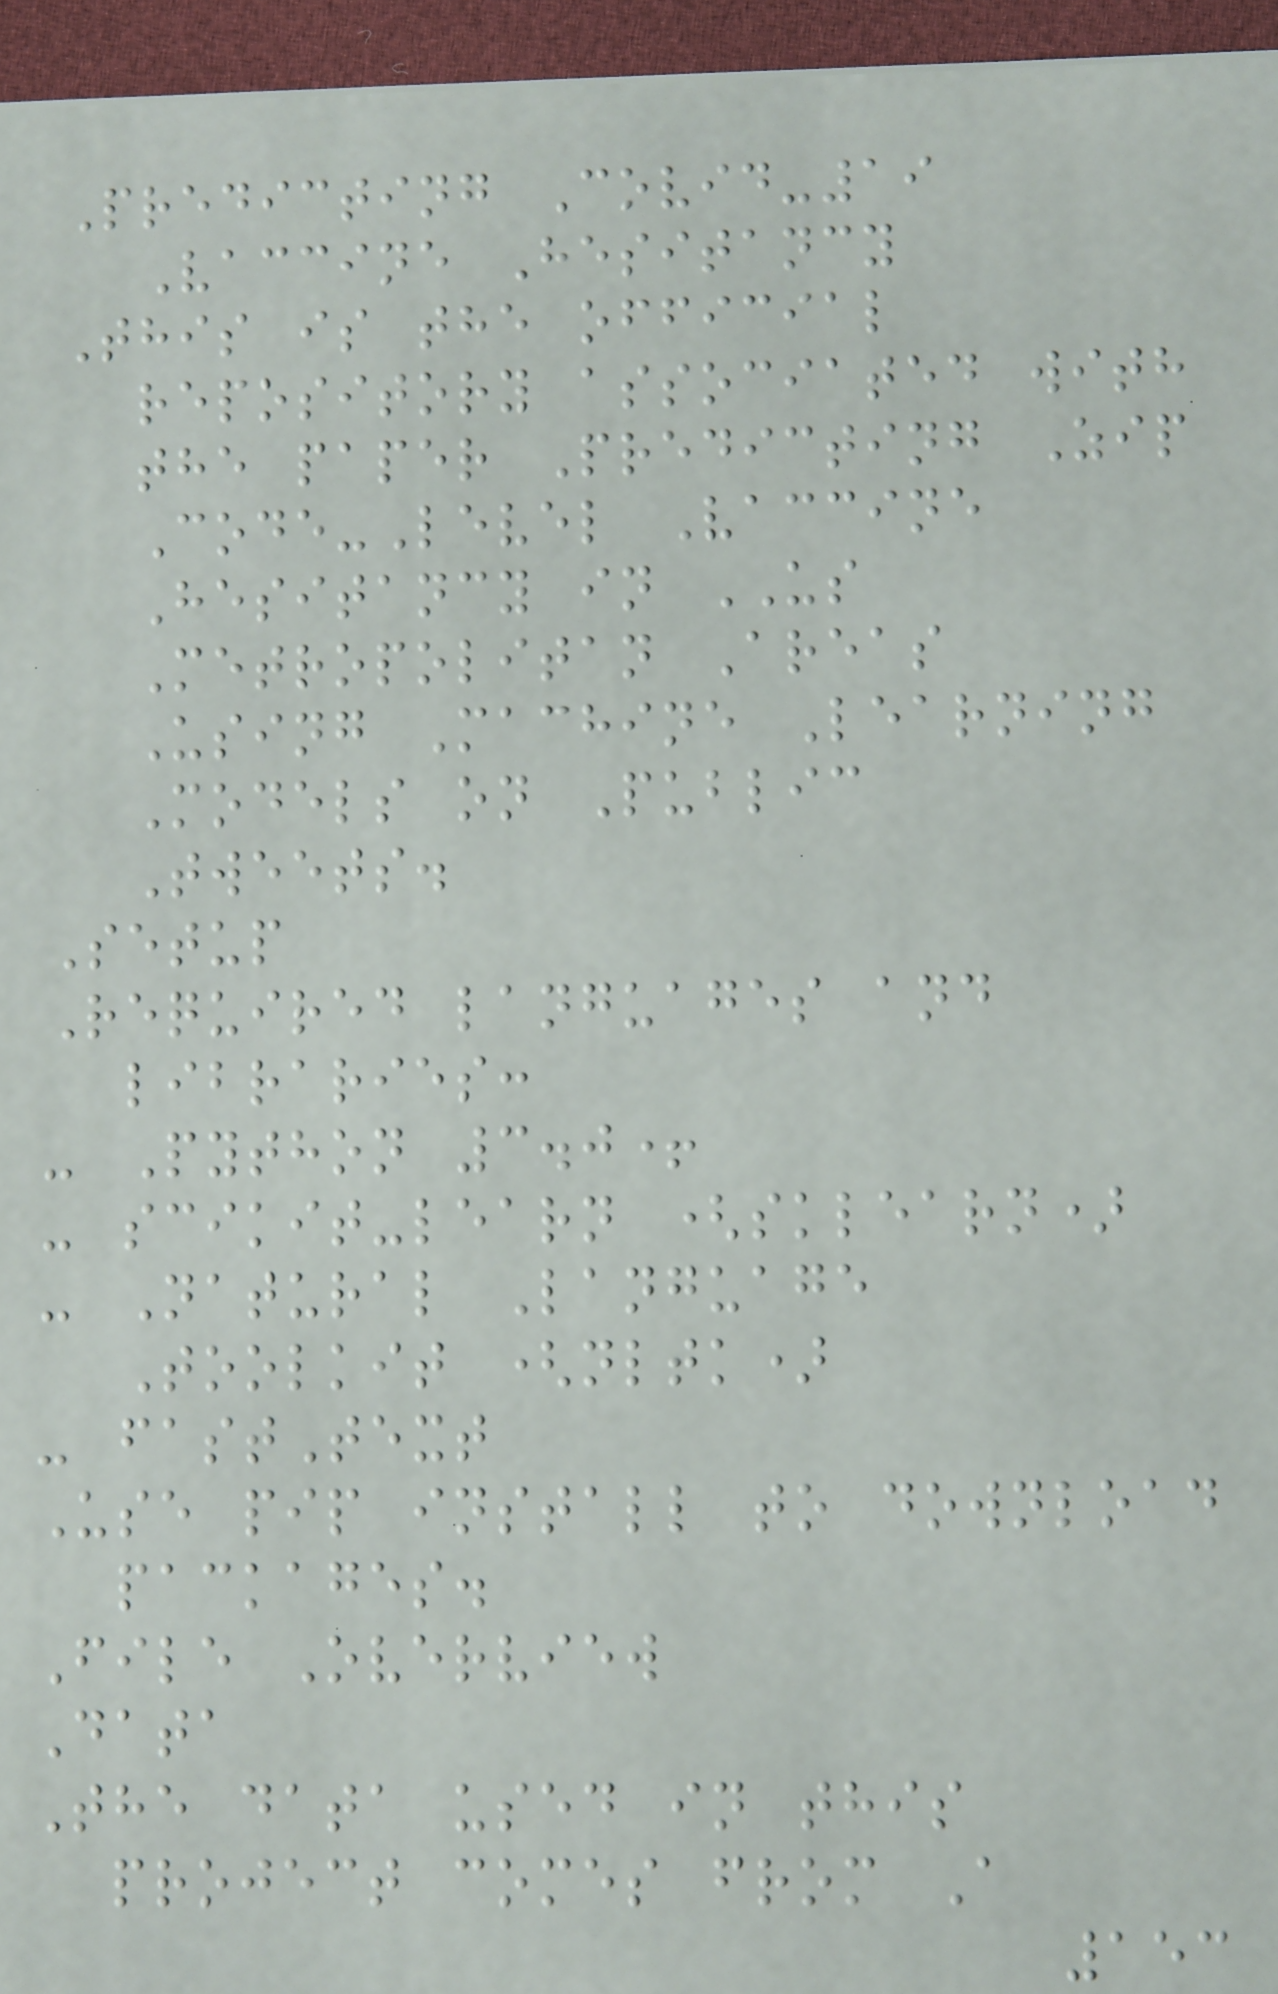Predicting Covid-19
Vaccine Hesitancy
This is the official
repository associated with
the paper Predicting Zip
Code-Level Vaccine
Hesitancy in US
Metropolitan Areas
Using Machine Learning
Models on Public
Tweets.
Setup
Required languages and
libraries:
- Python 3.0+
- scikit-learn (sklearn)
- Natural Language
Toolkit (nltk)
- fastText
Use pip install to download
packages.
File Overview
Data
The data used in this
project comes from A
153
